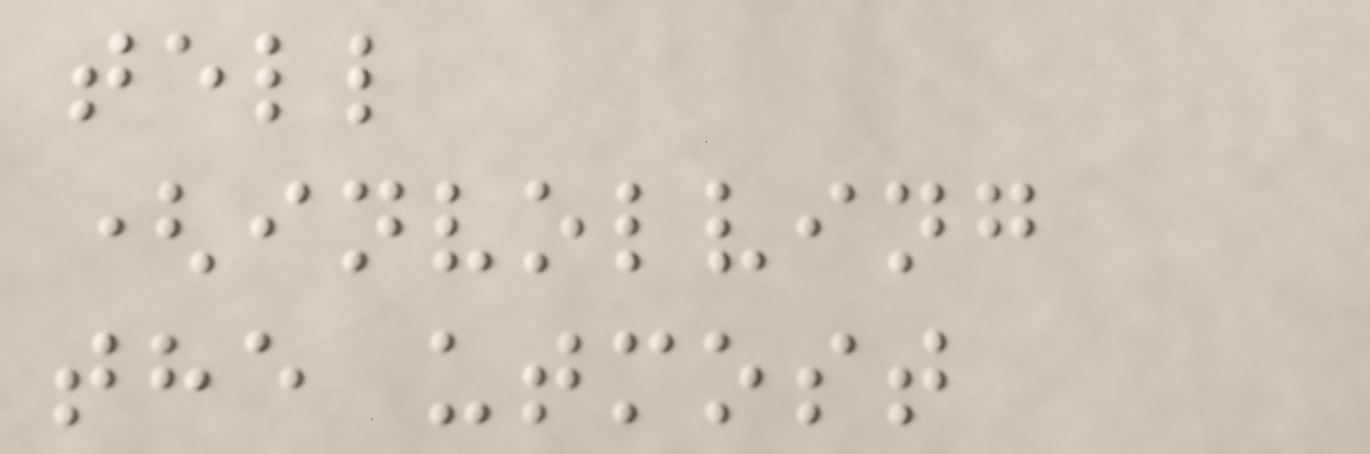tell
(involving
the utmost
